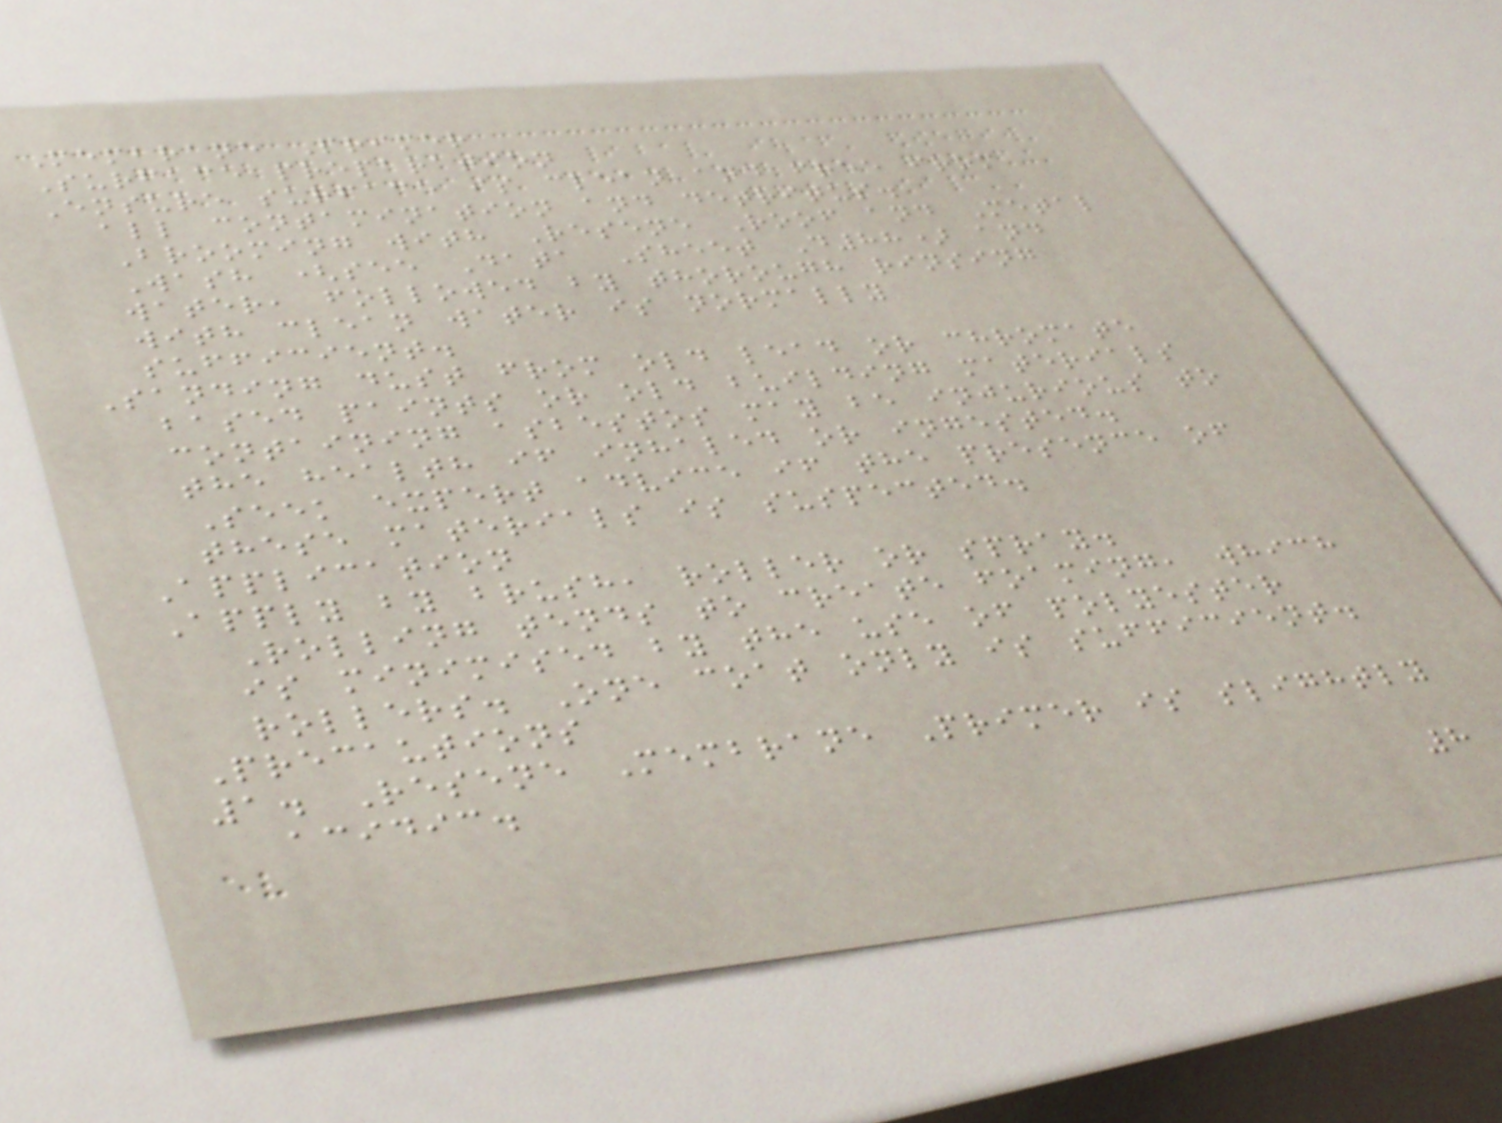Membrane Primer
Surface preparation
Ensure surface is clean and free from
all contamination and detritus.
Brooming with Resene Roof and Metal
Wash (see Data Sheet D88) and
water, followed by thorough rinsing
with clean water is normally
sufficient.
Sanding dust from old lead or chromate
based paints or old building materials
containing asbestos may be injurious to
the health if inhaled or ingested.
Seek expert advice if the presence of
these materials is suspected.
Application
Apply by brush, roller or spray.
Rolling tends to create foaming, which
is minimised by the use of polyester
rollers. One coat only is sufficient.
Precautions
1. Resene Membrane Primer is slightly
acidic.
8
